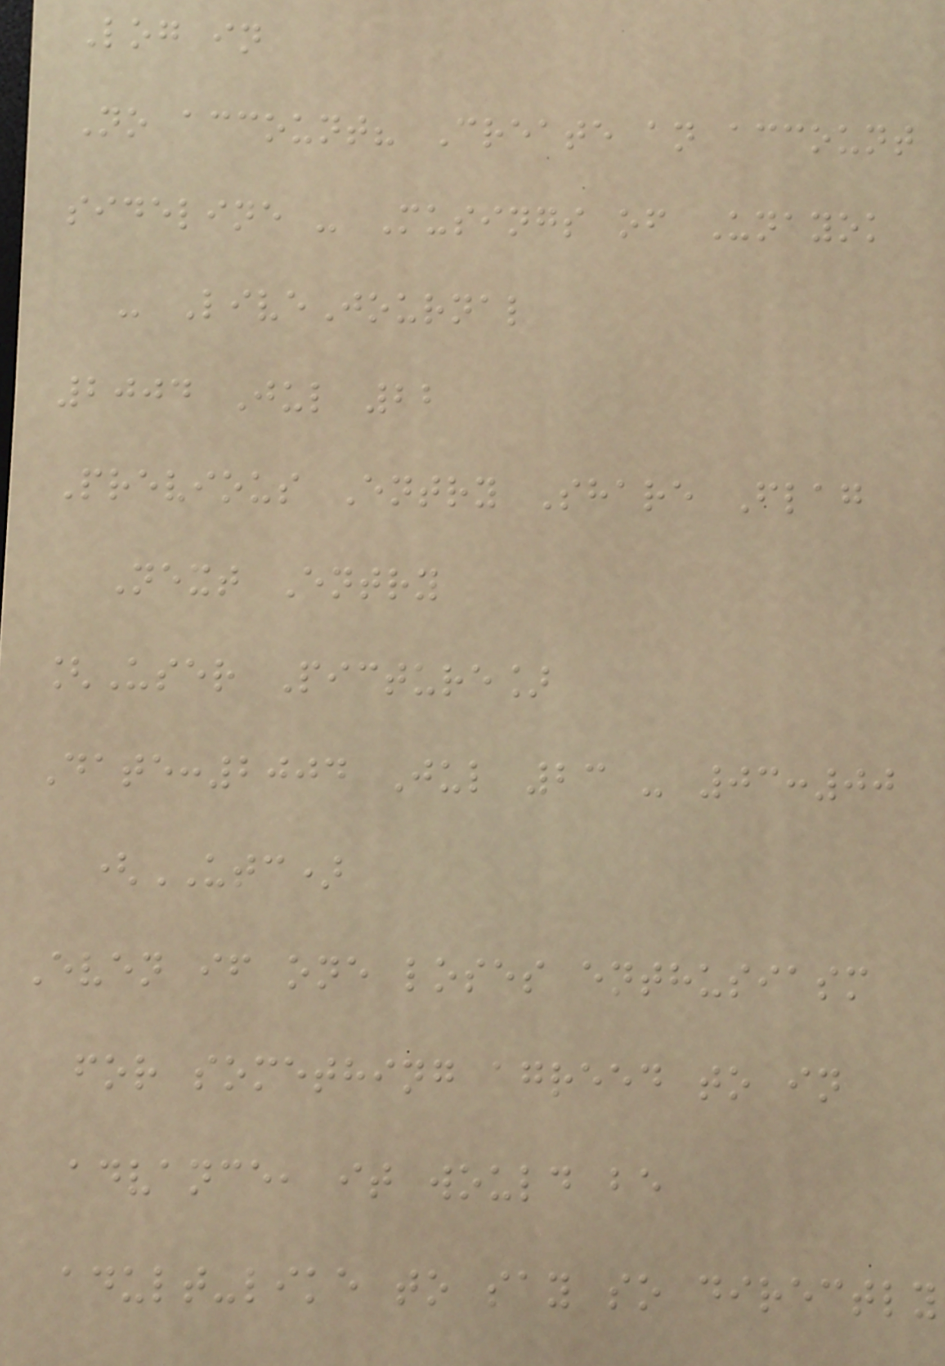Log in
No account? Create an account
sideline - Musings of Unayok
- LiveJournal
2004 Jul 22
Previous Entry Share Flag
Next Entry
[User Picture]
Date:2004 Jul 23 - 03:00
(UTC)
Even if one loses enthusiasm
for something agreed to in
advance, it would be
adult-like to say so directly
